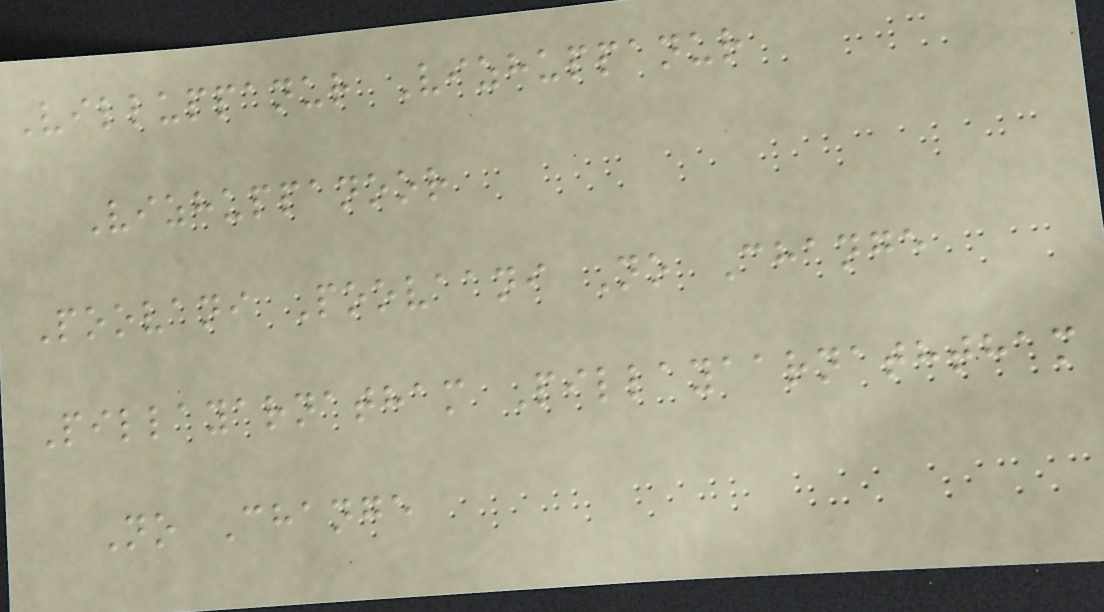Villuppanur Vizhuppanur
Vizhuppanoor
Poovani Poovaani No Change
Pillayarnatham Pillayaarnaththam
No Change
